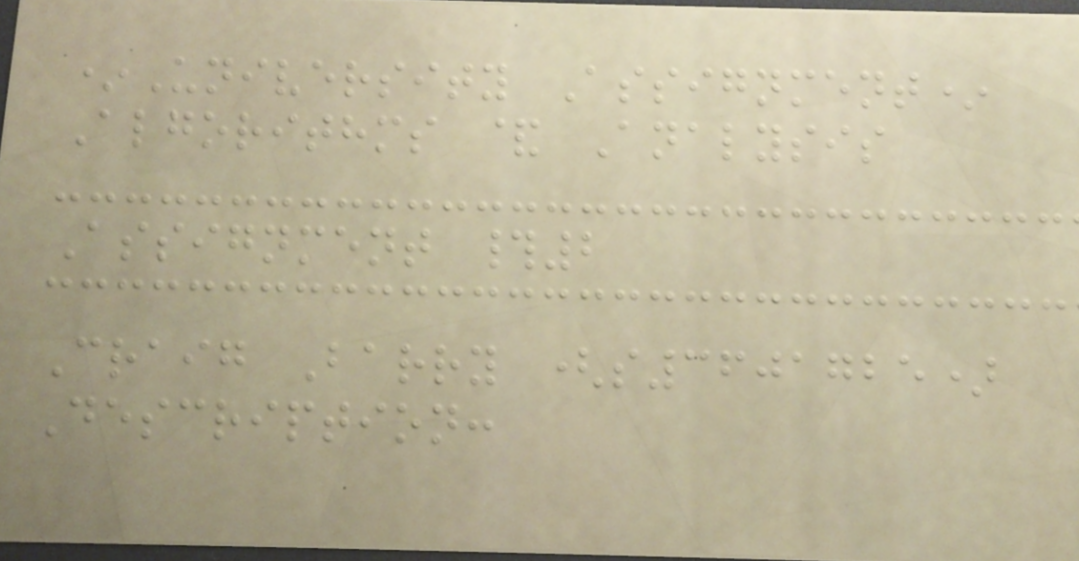*University Assignment*
Algorithms & Analysis
Assignment #2
Craig Barry (s3601725)
Description:
